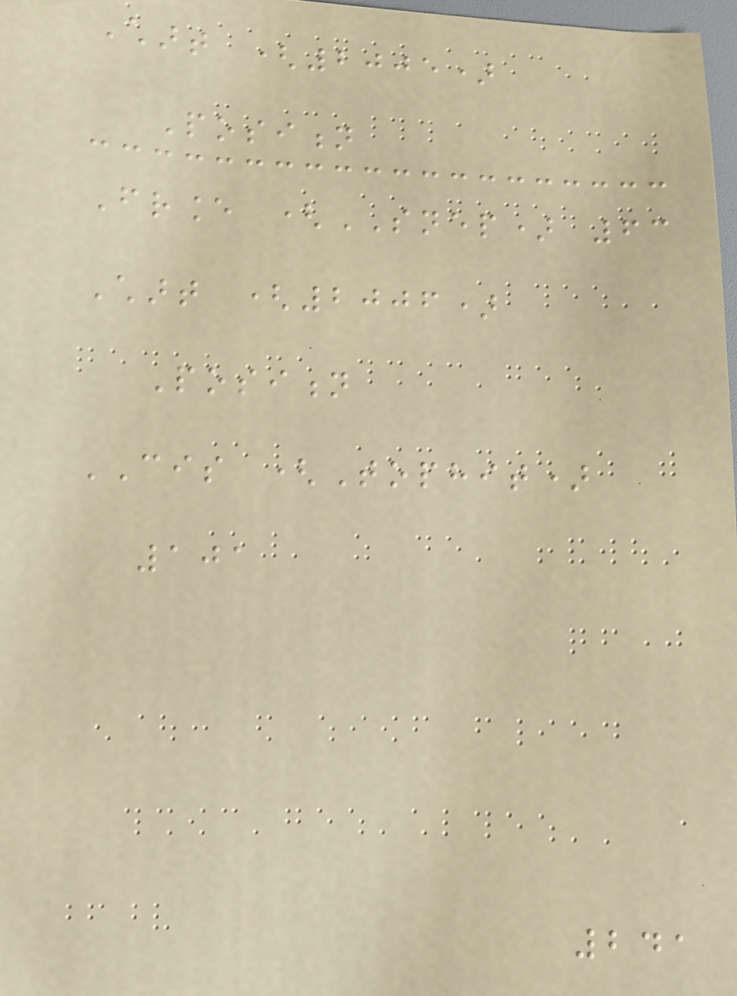Chart (2005)
Position
France (SNEP) 63
Chart (2006)
Position
CIS (Tophit)
101
241
